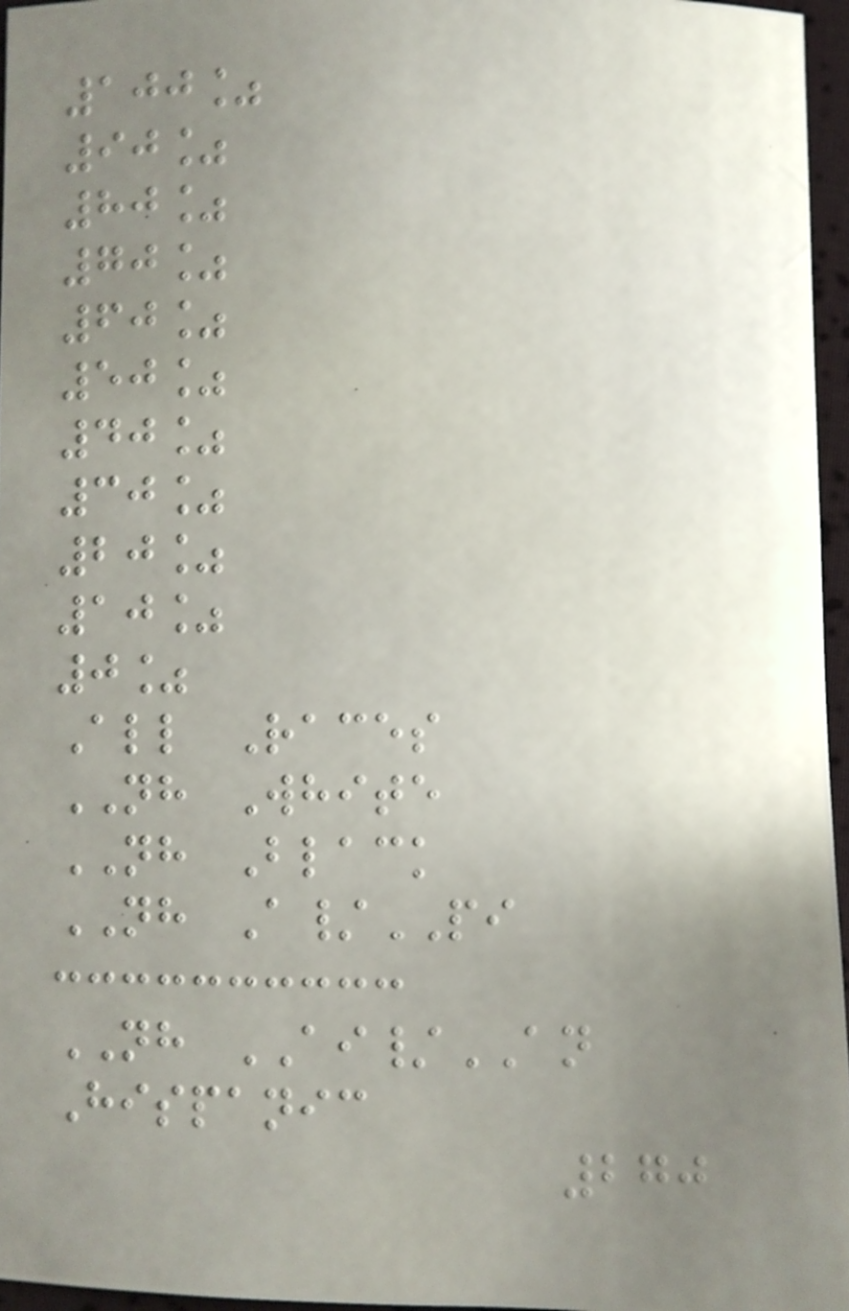100%
90%
80%
70%
60%
50%
40%
30%
20%
10%
0%
All Races
NH White
NH Black
NH A/PI
NH AI/AN
Hispanic
270
